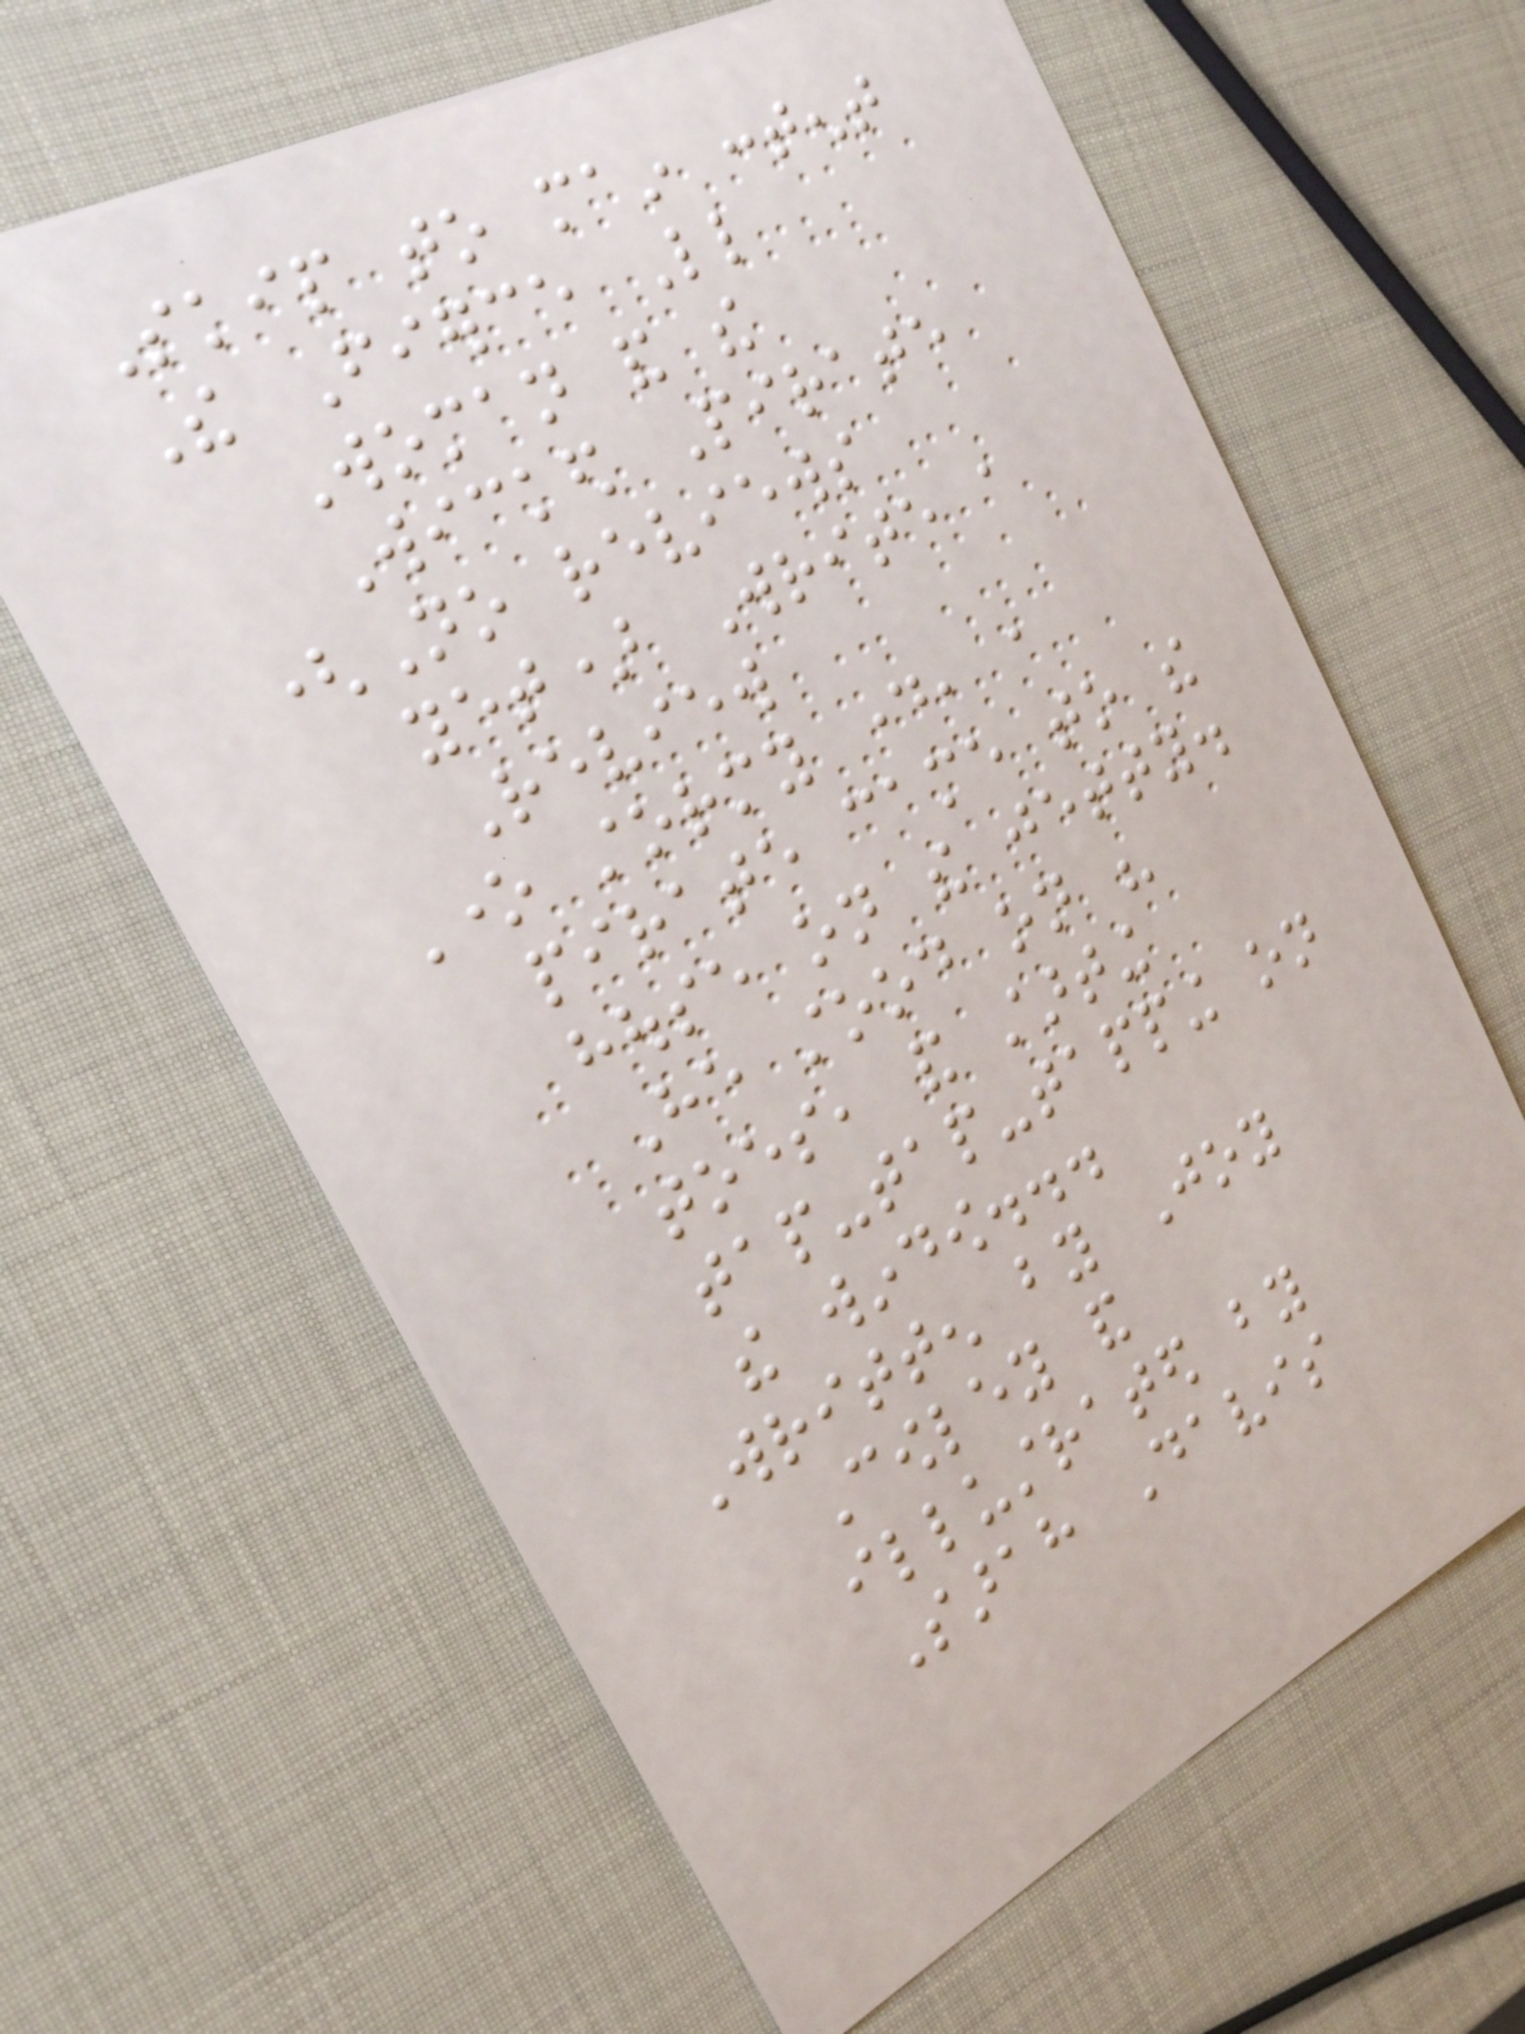Skip to main content
The Fierce Little
Woman and the
Wicked Pirate
(No reviews
yet) Write a
Review
One stormy day, a
pirate came to the
house on the jetty.
He stood on his
toes, and starting
tap-tap-tapping on
the window...
Written by Joy
Cowley and
illustrated by
Sarah Davis
